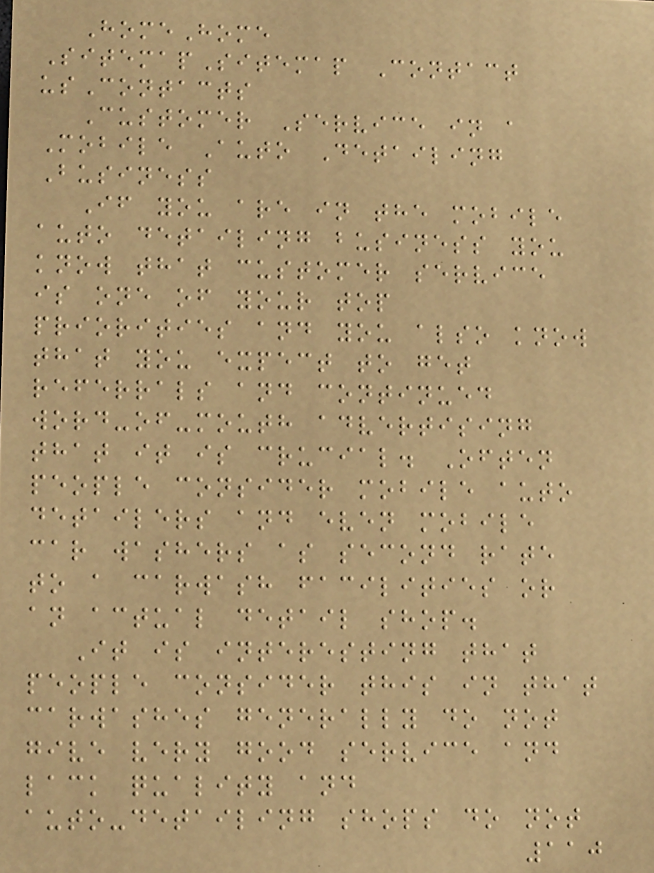HomeHome
SitemapSitemap Contact
usContacts
Customer Service in a
Mobile Auto Detailing
Business
If you are in the mobile
auto detailing business you
know that customer service
is one of your top
priorities and you also know
that you expect to get
referrals and continued
word-of-mouth advertising
that it is crucial. Often
people consider mobile auto
detailers and even mobile
car washers as second rate
to a carwash facilities or
an actual detail shop.
It is interesting that
people consider this in that
carwashes generally do not
give very good service and
lack quality and
auto-detailing shops do not
110
